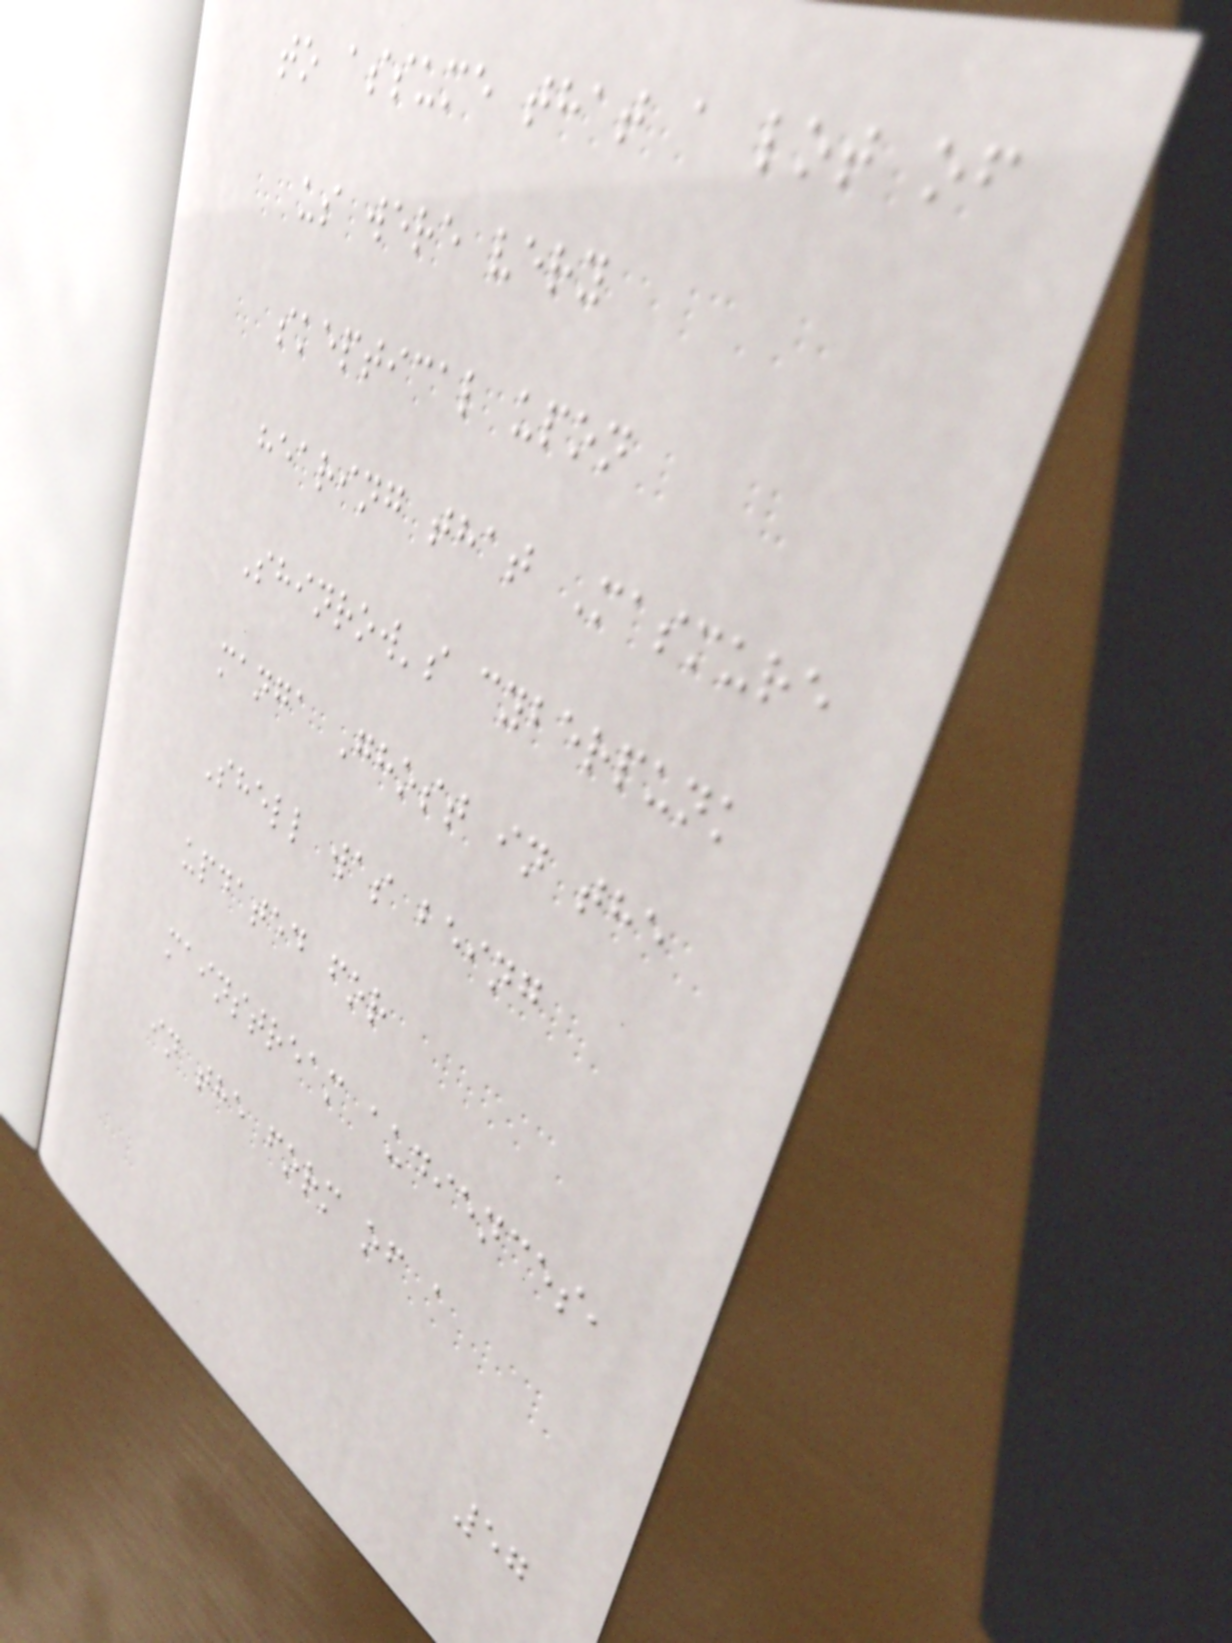to assume that a lot of
us were very
skeptical upon
hearing that Masmure
Shinrow's cyberpunk
manga Ghost in the
Shell was being
updated for
mainstream audiences,
in the form of a
57
